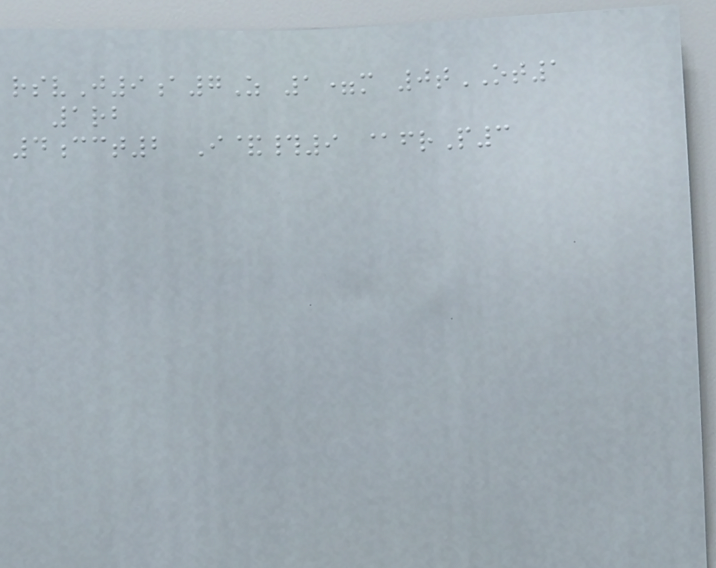rsvJ9a7Z 1=m 0tOT1
1rb
4cct2 I&#9 @frP3
